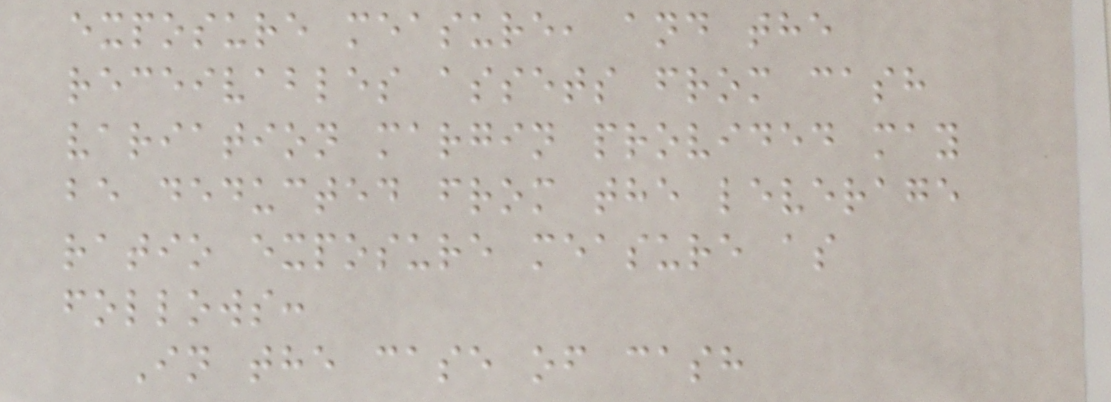exposure measure, and the
receivables assets from cash
variation margin provided may
be deducted from the leverage
ratio exposure measure as
follows:
In the case of cash
